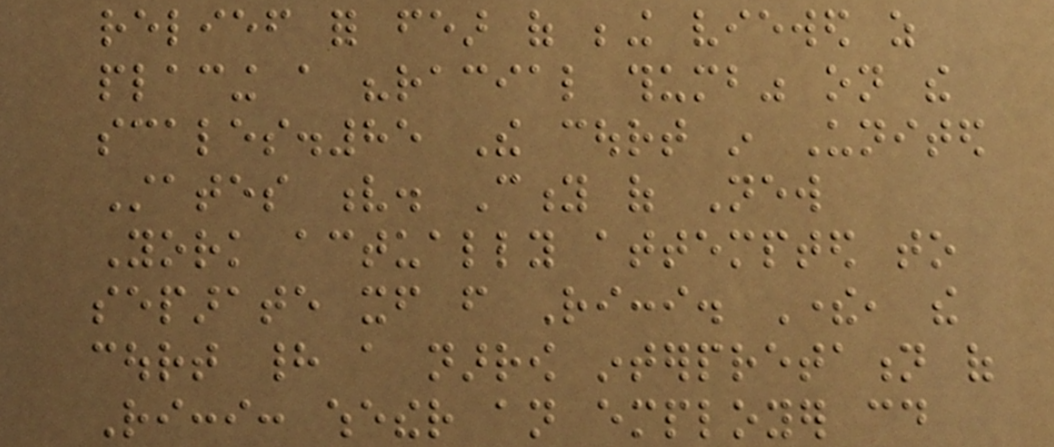relief for fear of being viewed as
placing a "racial thumb" on the
scales.85 The court in United
States v. City of New
York actually attempted to
separate itself from Ricci. There, the
court had a narrow interpretation of
Ricci: whether an employer could
